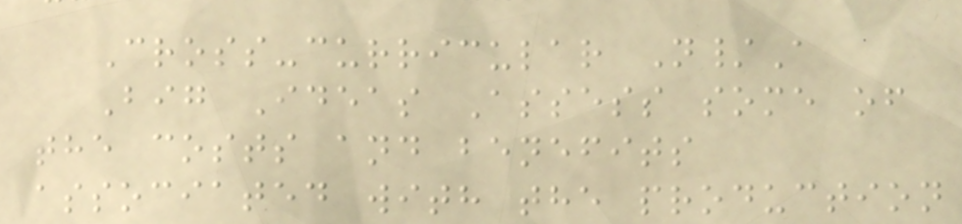Cross-curricular N/A
Big Ideas Assess some of
the costs and benefits
associated with the production
